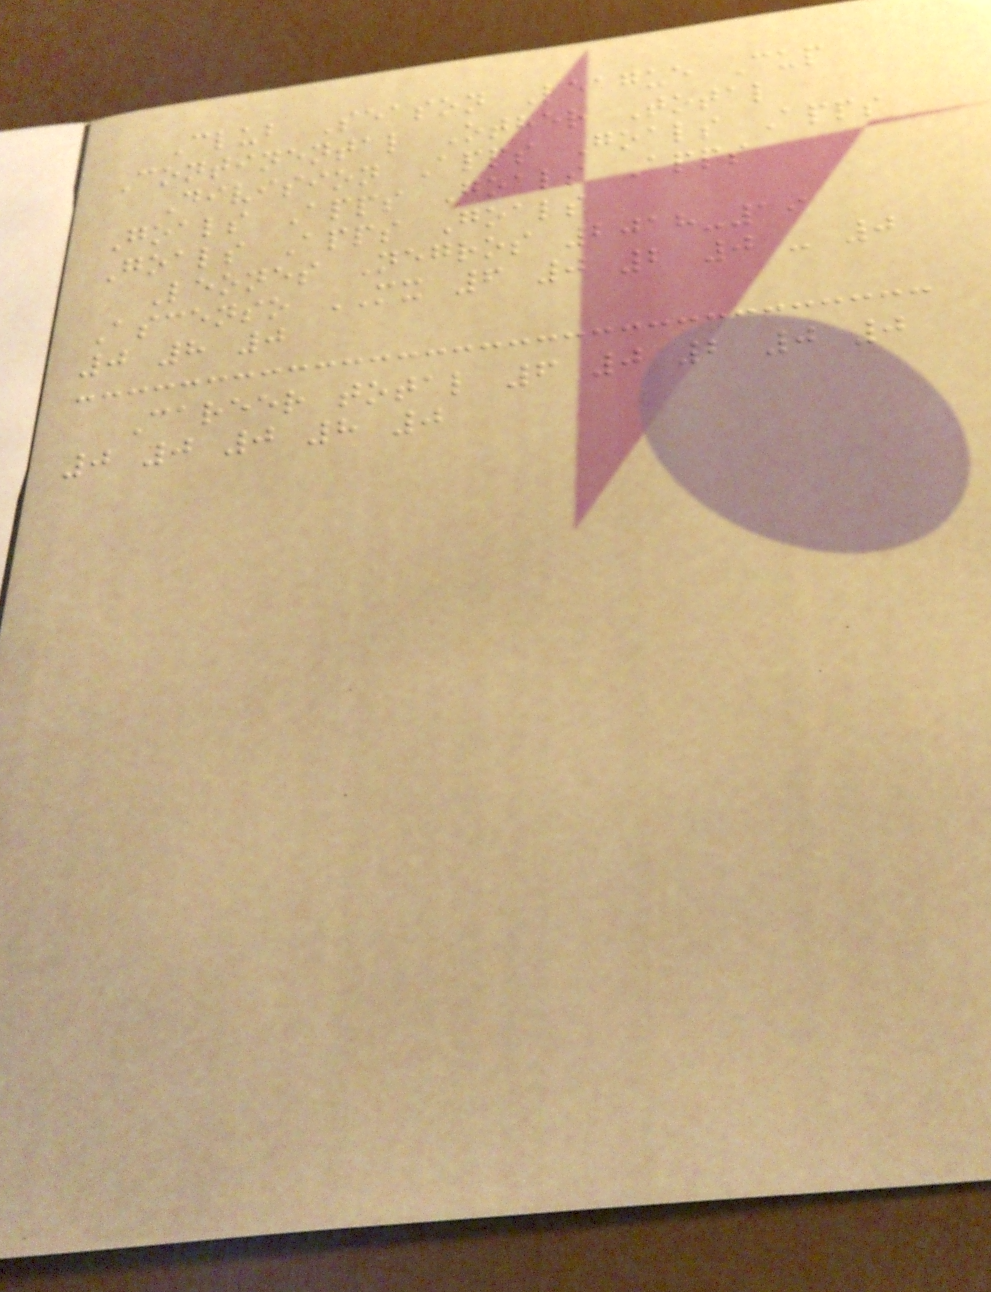Club Season League Cup
Continental Other Total
Division Apps Goals Apps
Goals Apps Goals Apps
Goals Apps Goals
Leones Negros 2018-19
Ascenso MX 6 0 2 0 - 0
0 8 0
Career total 6 0 2 0 0
0 0 0 8 0
